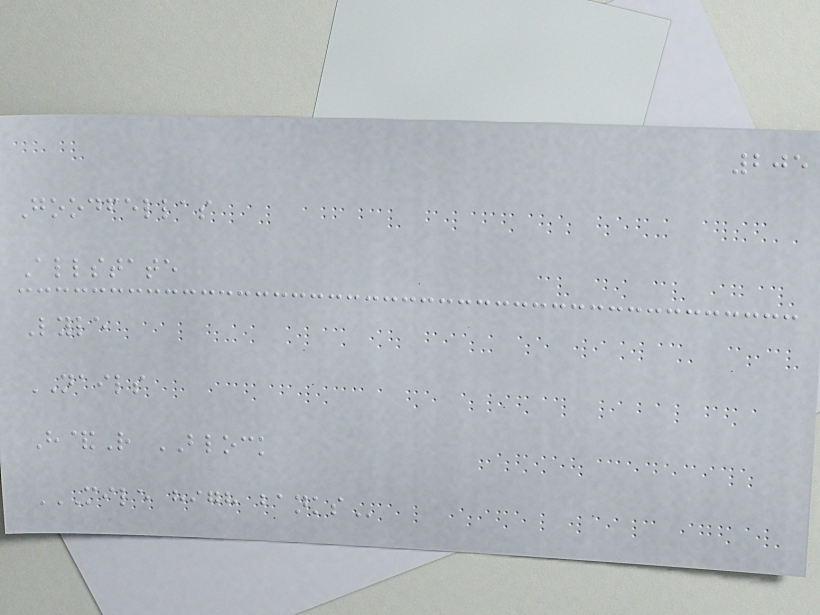205
Goodfellas
Allstate
Lyle
NAILS
H&R BLOCK
MILE HIGH BANKS
